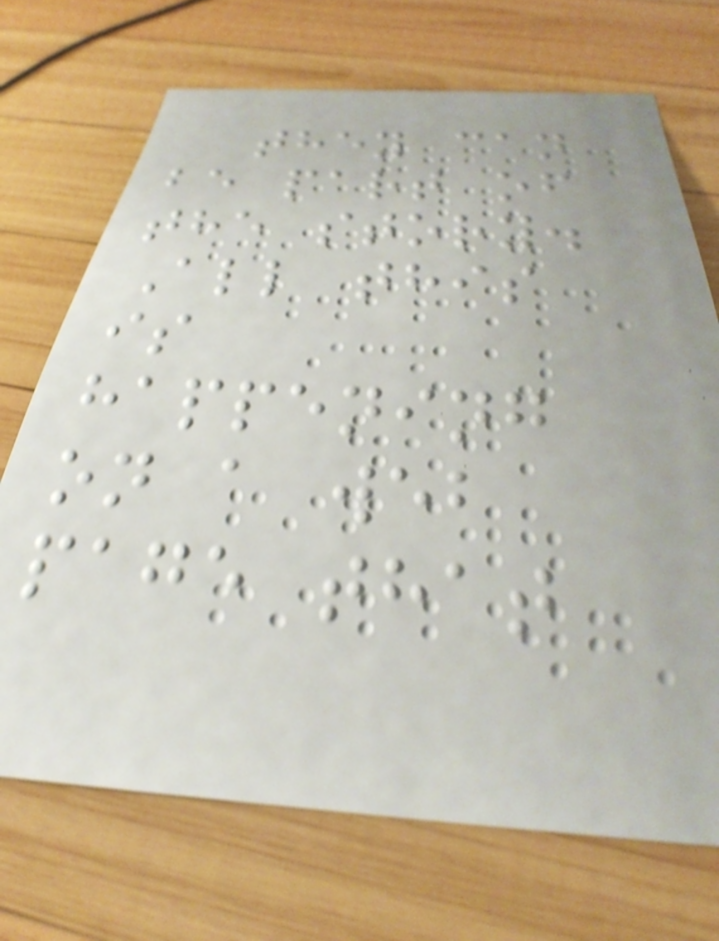they can
be part of
the story.
All this
is
happening
on a web
page that
